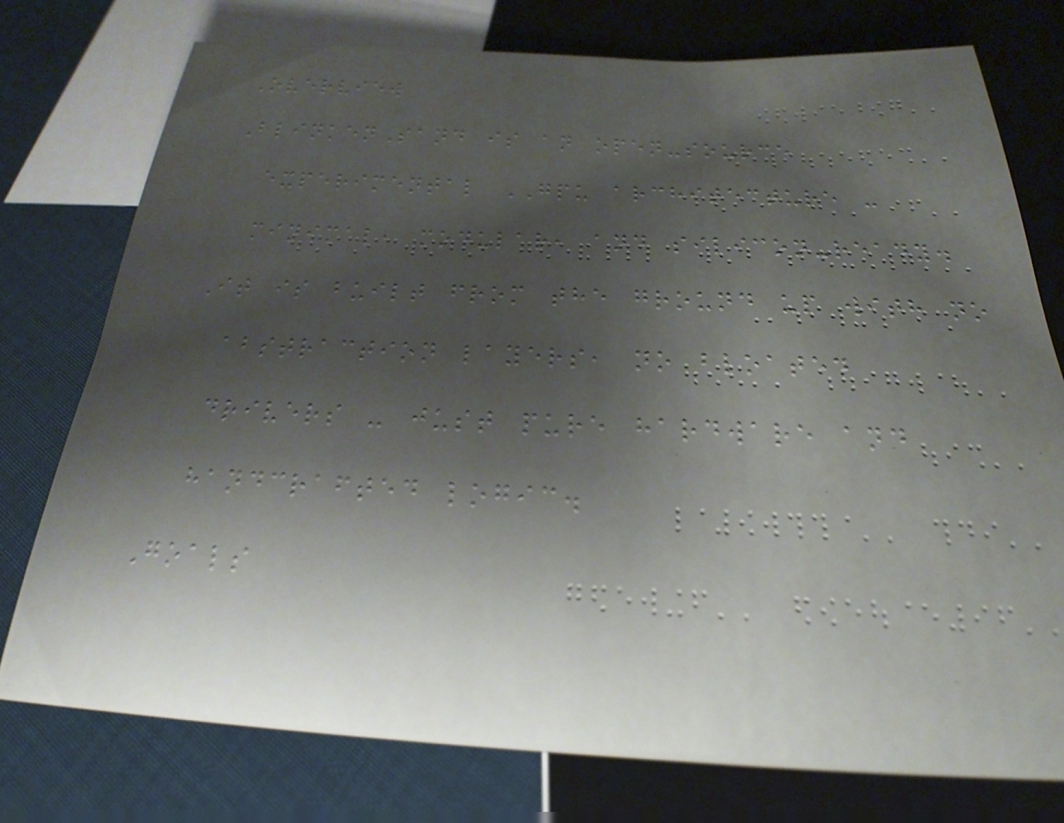Overview
BlinkenSand is an open-source
experimental GPU architecture -
minimal, modular, and silicon-ready.
It is built from the ground up with no
abstraction layers, no bloated
drivers - just pure hardware and
handcrafted logic.
Goals
